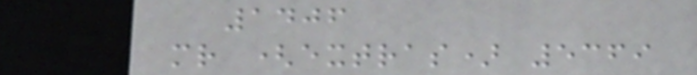1406
mr (extras) 5369
